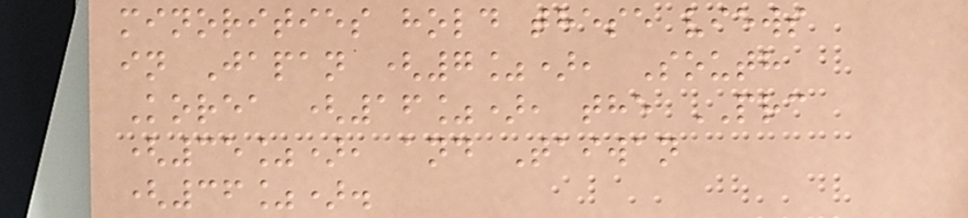minorities hold these views
in Japan (7%), South
Korea (16%), the PRC
(35%), and Taiwan
(36%).
